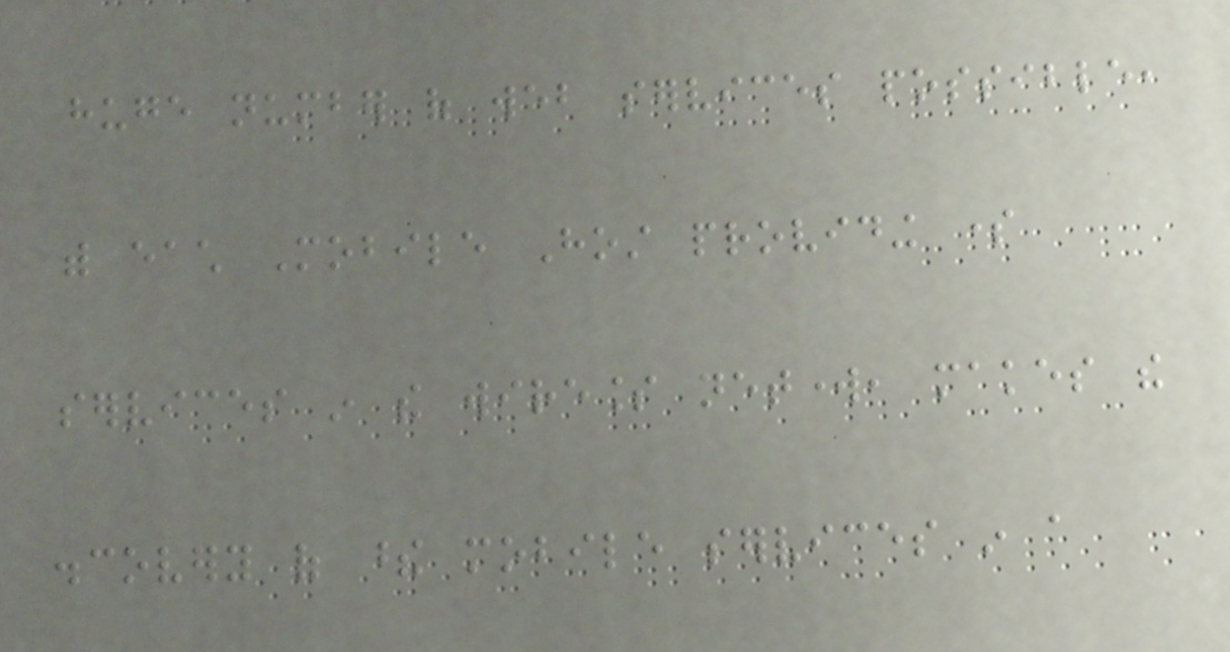huge number of web services possible,
with each Mobile Host providing some
services in the wireless network, makes the
discovery of these mobile services in a
